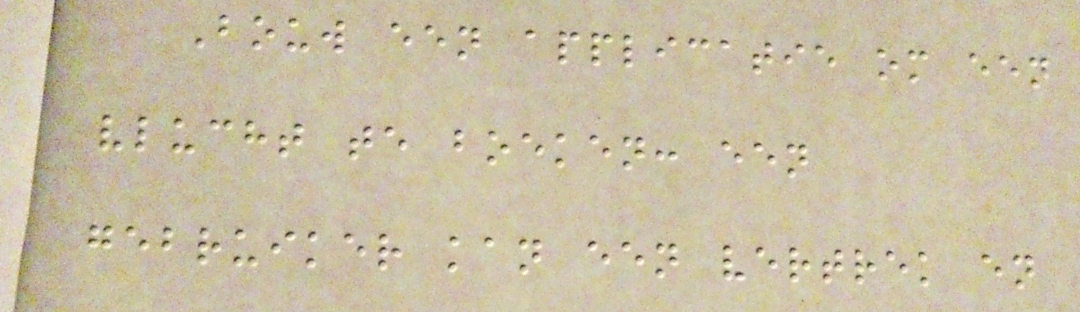Bouw een applicatie om een
vlucht te boeken: een
gebruiker kan een vertrek en
